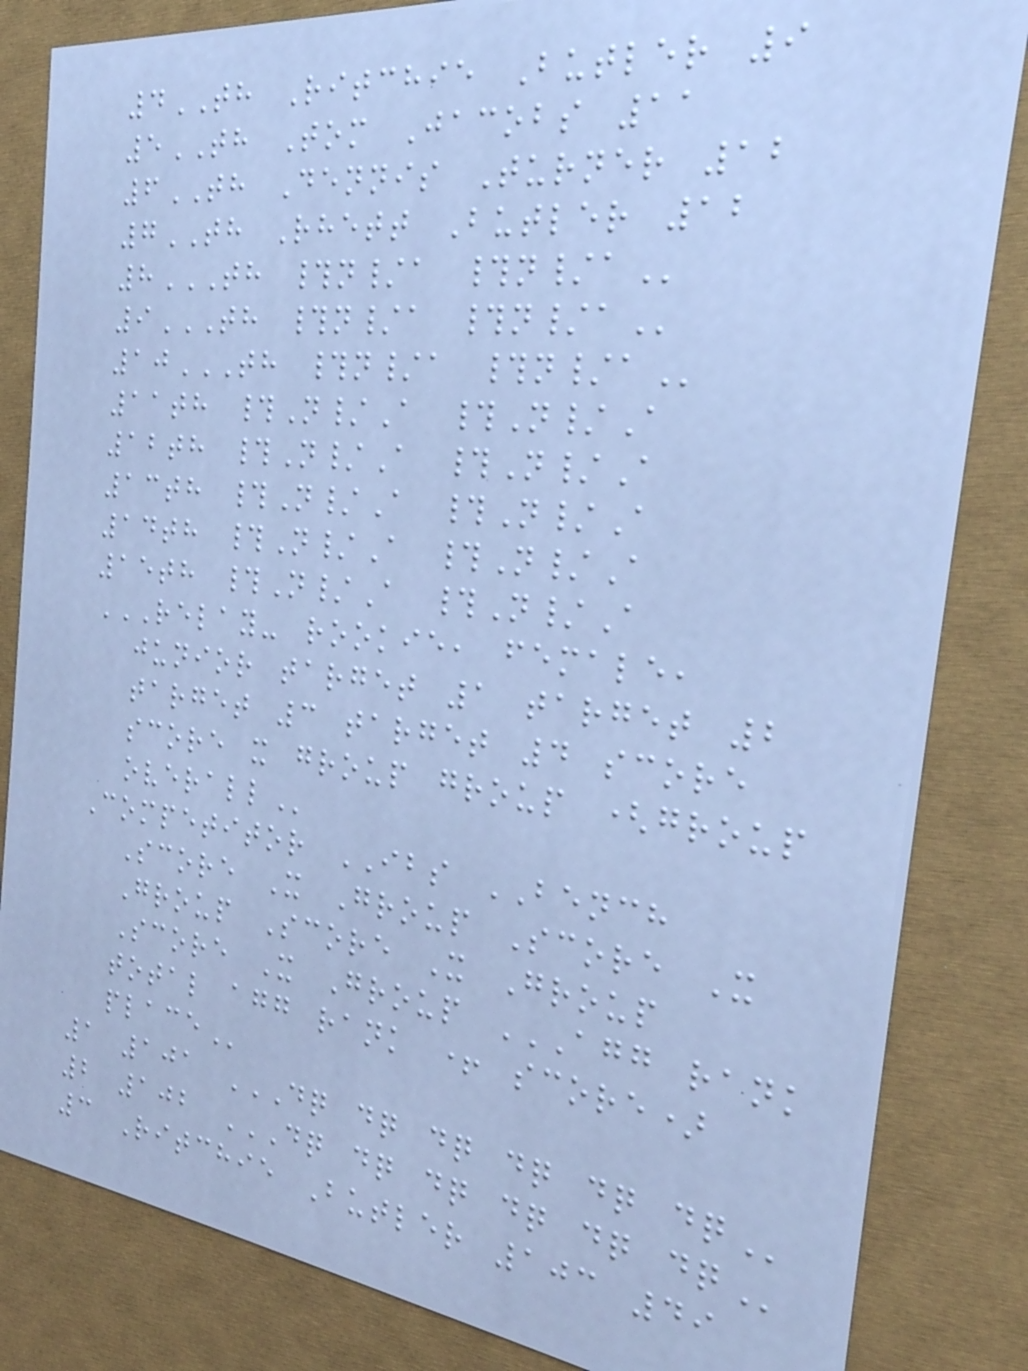4TH Ritchie Butler 9
5TH Tom Jacobs 11
6TH Dennis Turner 12
7TH Rhett Butler 12
8TH #N/A #N/A
9TH #N/A #N/A
10TH #N/A #N/A
11th #N/A #N/A
12th #N/A #N/A
13th #N/A #N/A
14th #N/A #N/A
15th #N/A #N/A
RELAY- ROOKIE, FEMALE,
JUNIOR TARGET 1 TARGET 2
TARGET 3 TARGET 4 SCORE
SCORE X GROUP GROUP (GROUP
OVERALL
Competitor IBS BENCH
Score X Group Score X
Group Score X Group
Score X Group AGG RANK
TOTAL AGG RANK + SCORE)
PLACE
1 101 DQ DQ DQ DQ DQ DQ
2 102 DQ DQ DQ DQ DQ DQ
3 Ritchie Butler 103 49
